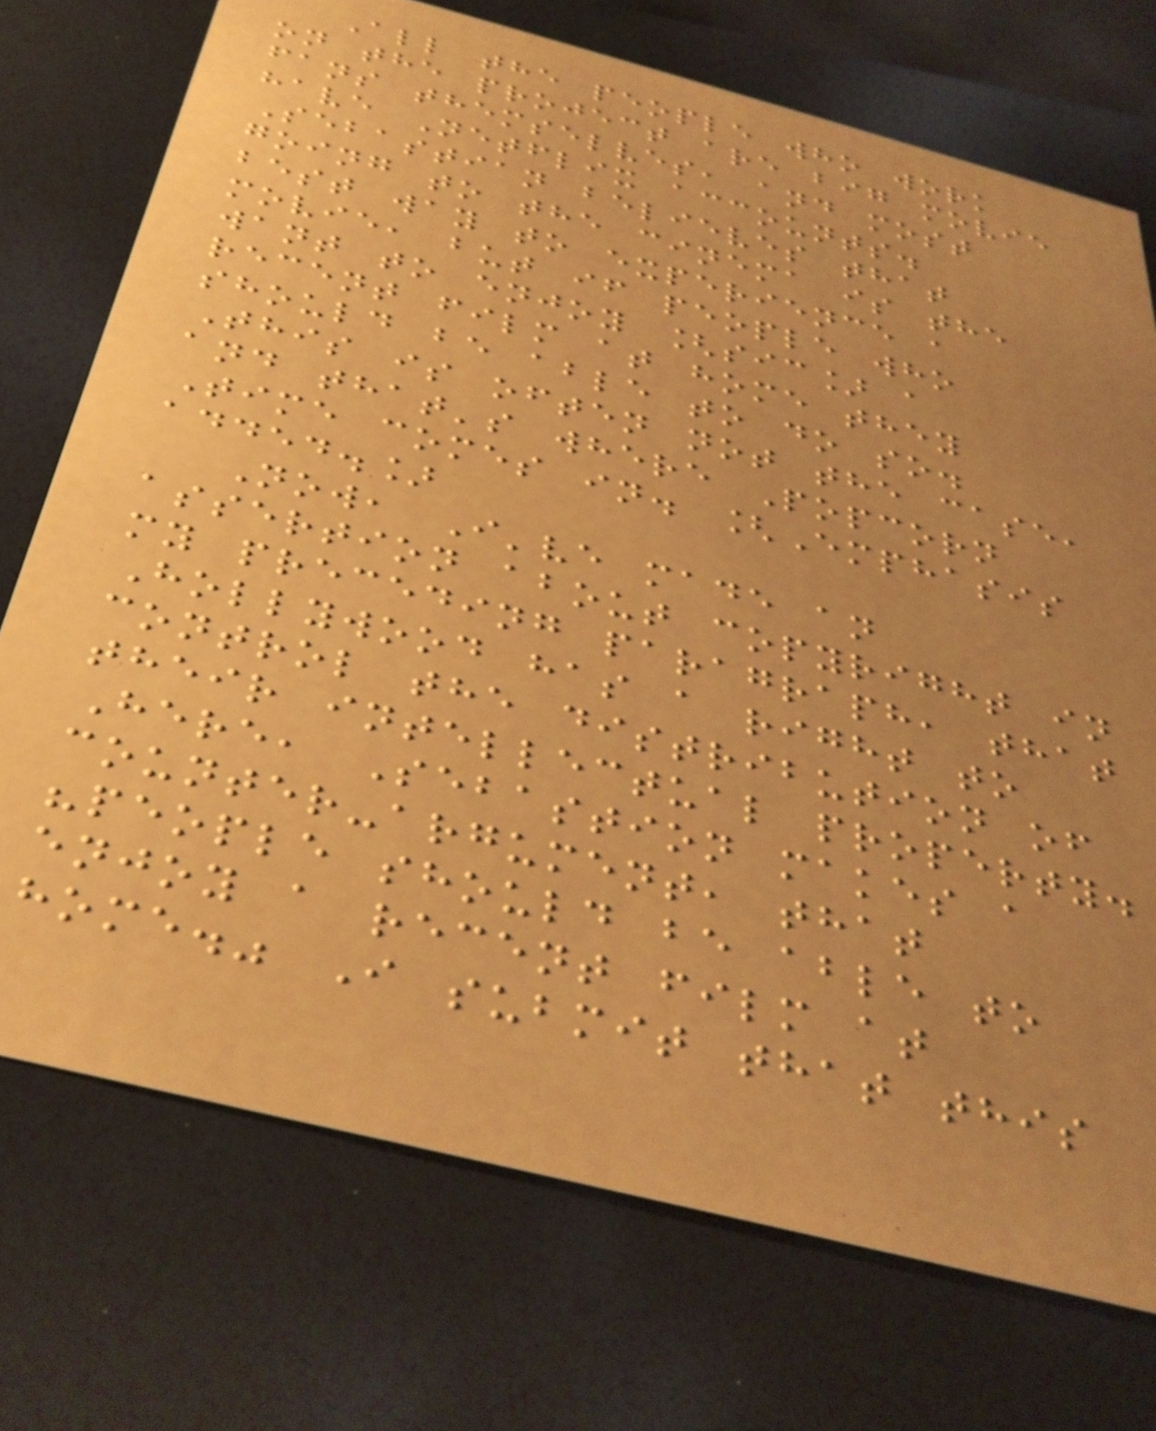All the people who work
on the project are big movie
fans themselves, and most
have Netflix accounts.
Sebastian believes that
going to the cinema is the
best way to experience a
movie, but if people who
want to enjoy [sic] a
recent film at home they
should be able to do so.
This is often not the case,
and that's where Popcorn
Time comes in. [Emphasis
added.]
Now, I've made an
assertion about copyright in
my preceding paragraph, that
Hollywood has a right to
control the distribution of
their intellectual property.
Here, Sebastion makes a
counter-argument, that
"people should be able to
enjoy a recent film at
home." I submit that this
